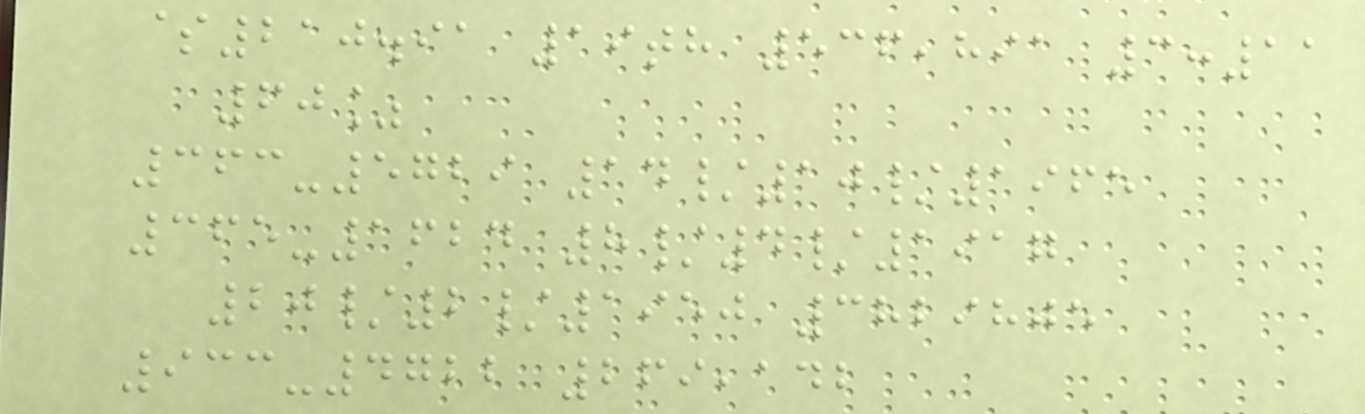$210.91 19th 536,891 3:11
60%
363-5729 14/10/1965
365-1624 8/4/1917
20/2/1950 3829805
933-4722 269,142
